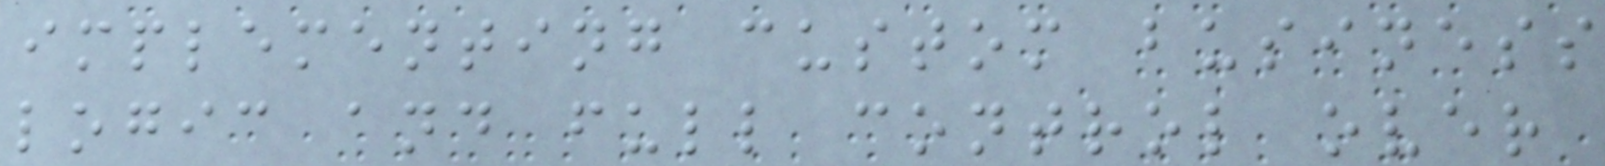implementing custom business
logic and full control over
